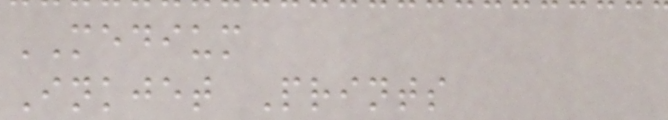MEDIUM
Inkjet Prints
